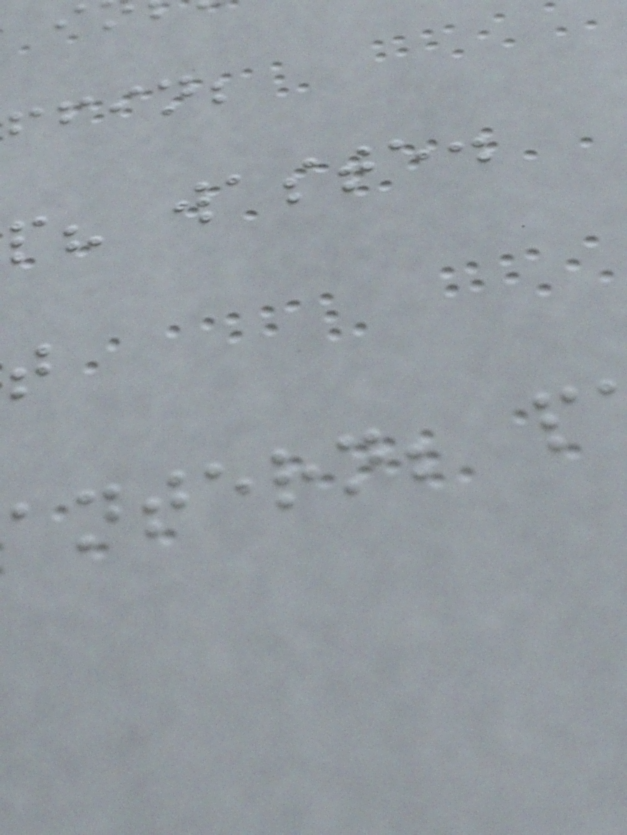ffin;
p? waste.
antern; p
